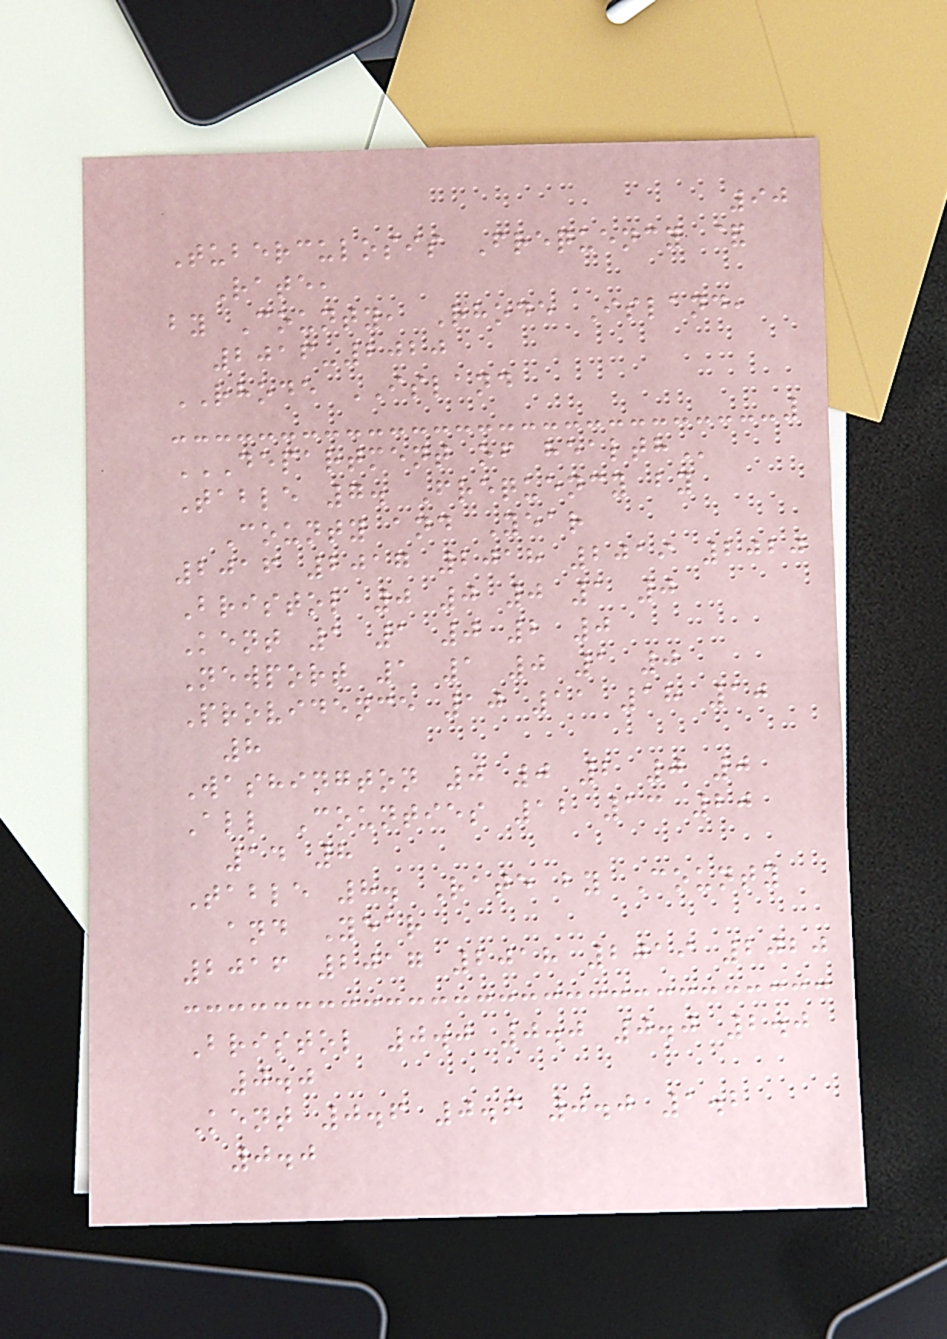90
Tuberculosis Frequency &
Rate,
by County, Rhode Island,
2016-2020
RHODE ISLAND
DEPARTMENT OF HEALTH
Table 7. Frequency by
County and Year
2016 2017 2018 2019 2020
Bristol 0 0 0 1 0
Kent 1 1 0 2 0
Newport 1 1 0 1 0
Providence 10 11 18 10
8
Washington 0 0 2 0 0
All Counties 12 13 20
14 8
Table 8. Rate by County
and Year
2016 2017 2018 2019 2020
Bristol 0.0 0.0 0.0 2.0
0.0
Kent 0.6 0.6 0.0 1.2
0.0
